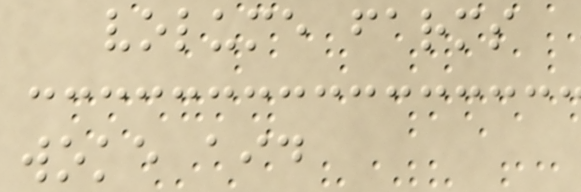volume farms
woke aid
